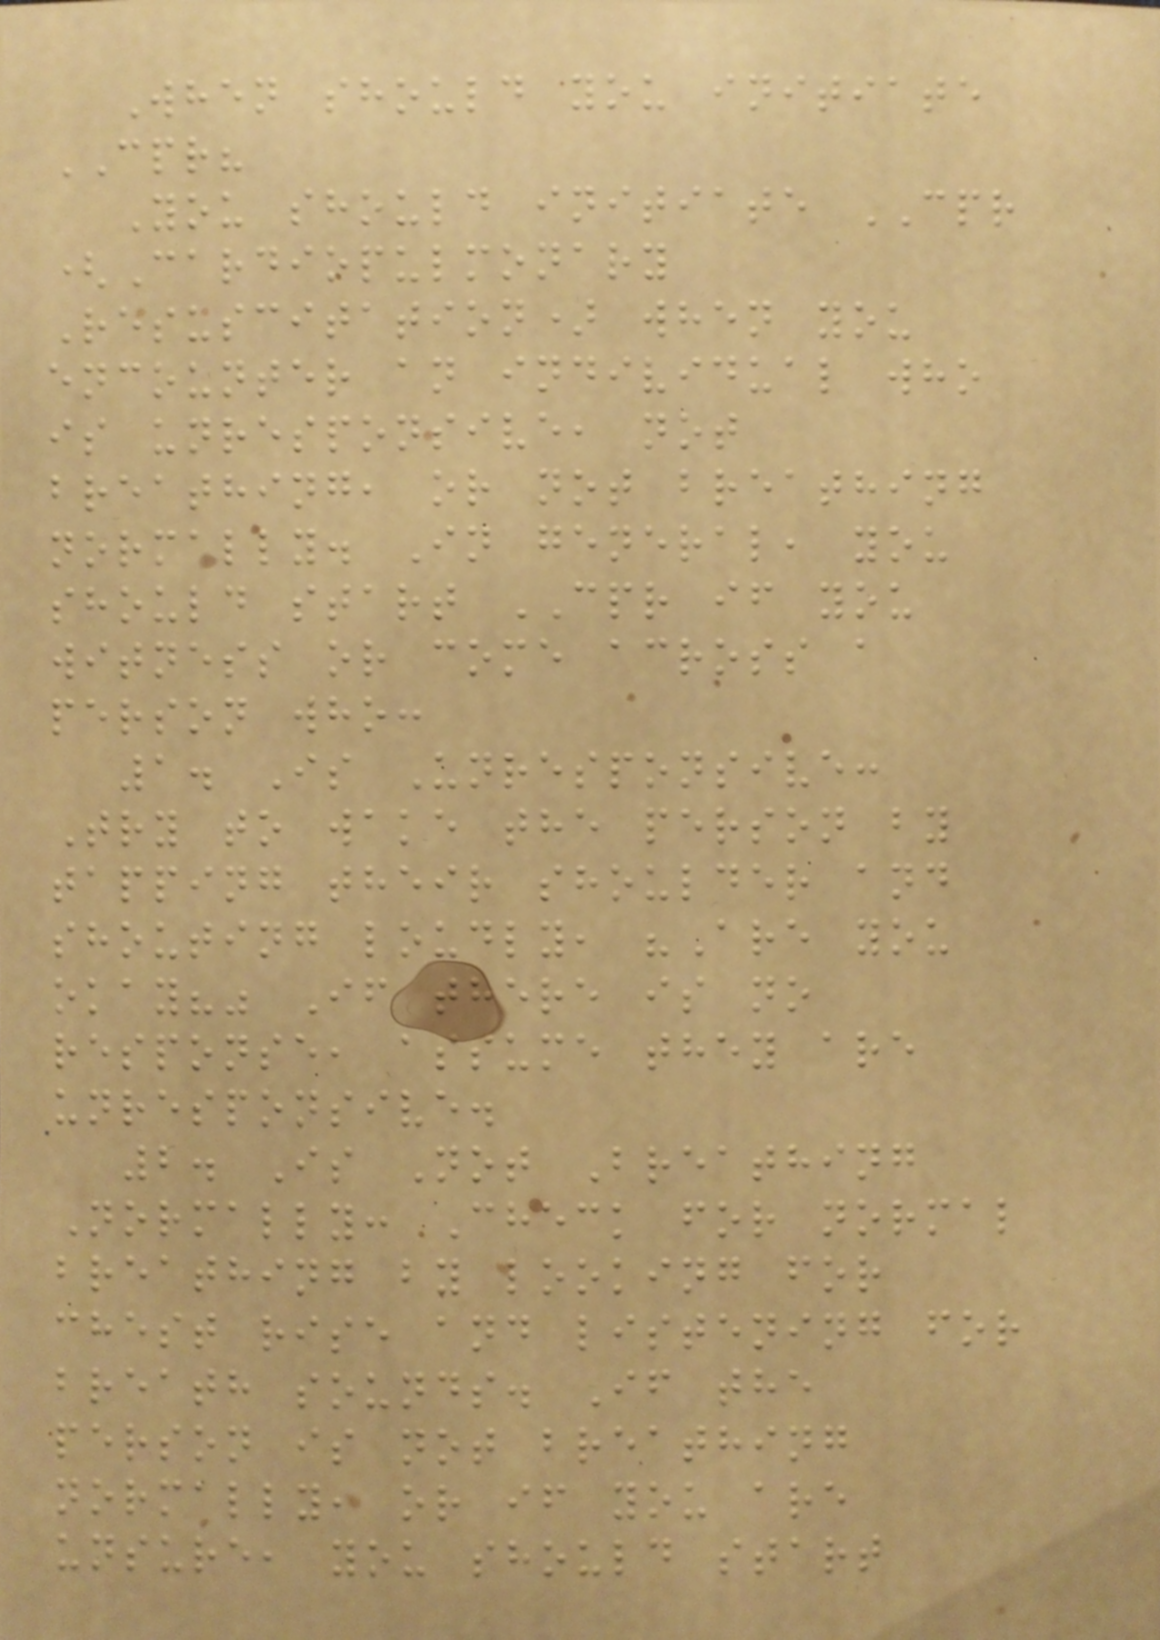When should you initiate
CPR?
You should initiate CPR
(Cardiopulmonary
Resuscitation) when you
encounter an individual who
is unresponsive, not
breathing, or not breathing
normally. In general, you
should start CPR if you
witness or come across a
person who:
1. Is Unresponsive:
Try to wake the person by
tapping their shoulder and
shouting loudly, "Are you
okay?" If there is no
response, assume they are
unresponsive.
2. Is Not Breathing
Normally: Check for normal
breathing by looking for
chest rise and listening for
breath sounds. If the
person is not breathing
normally, or if you are
unsure, you should start
